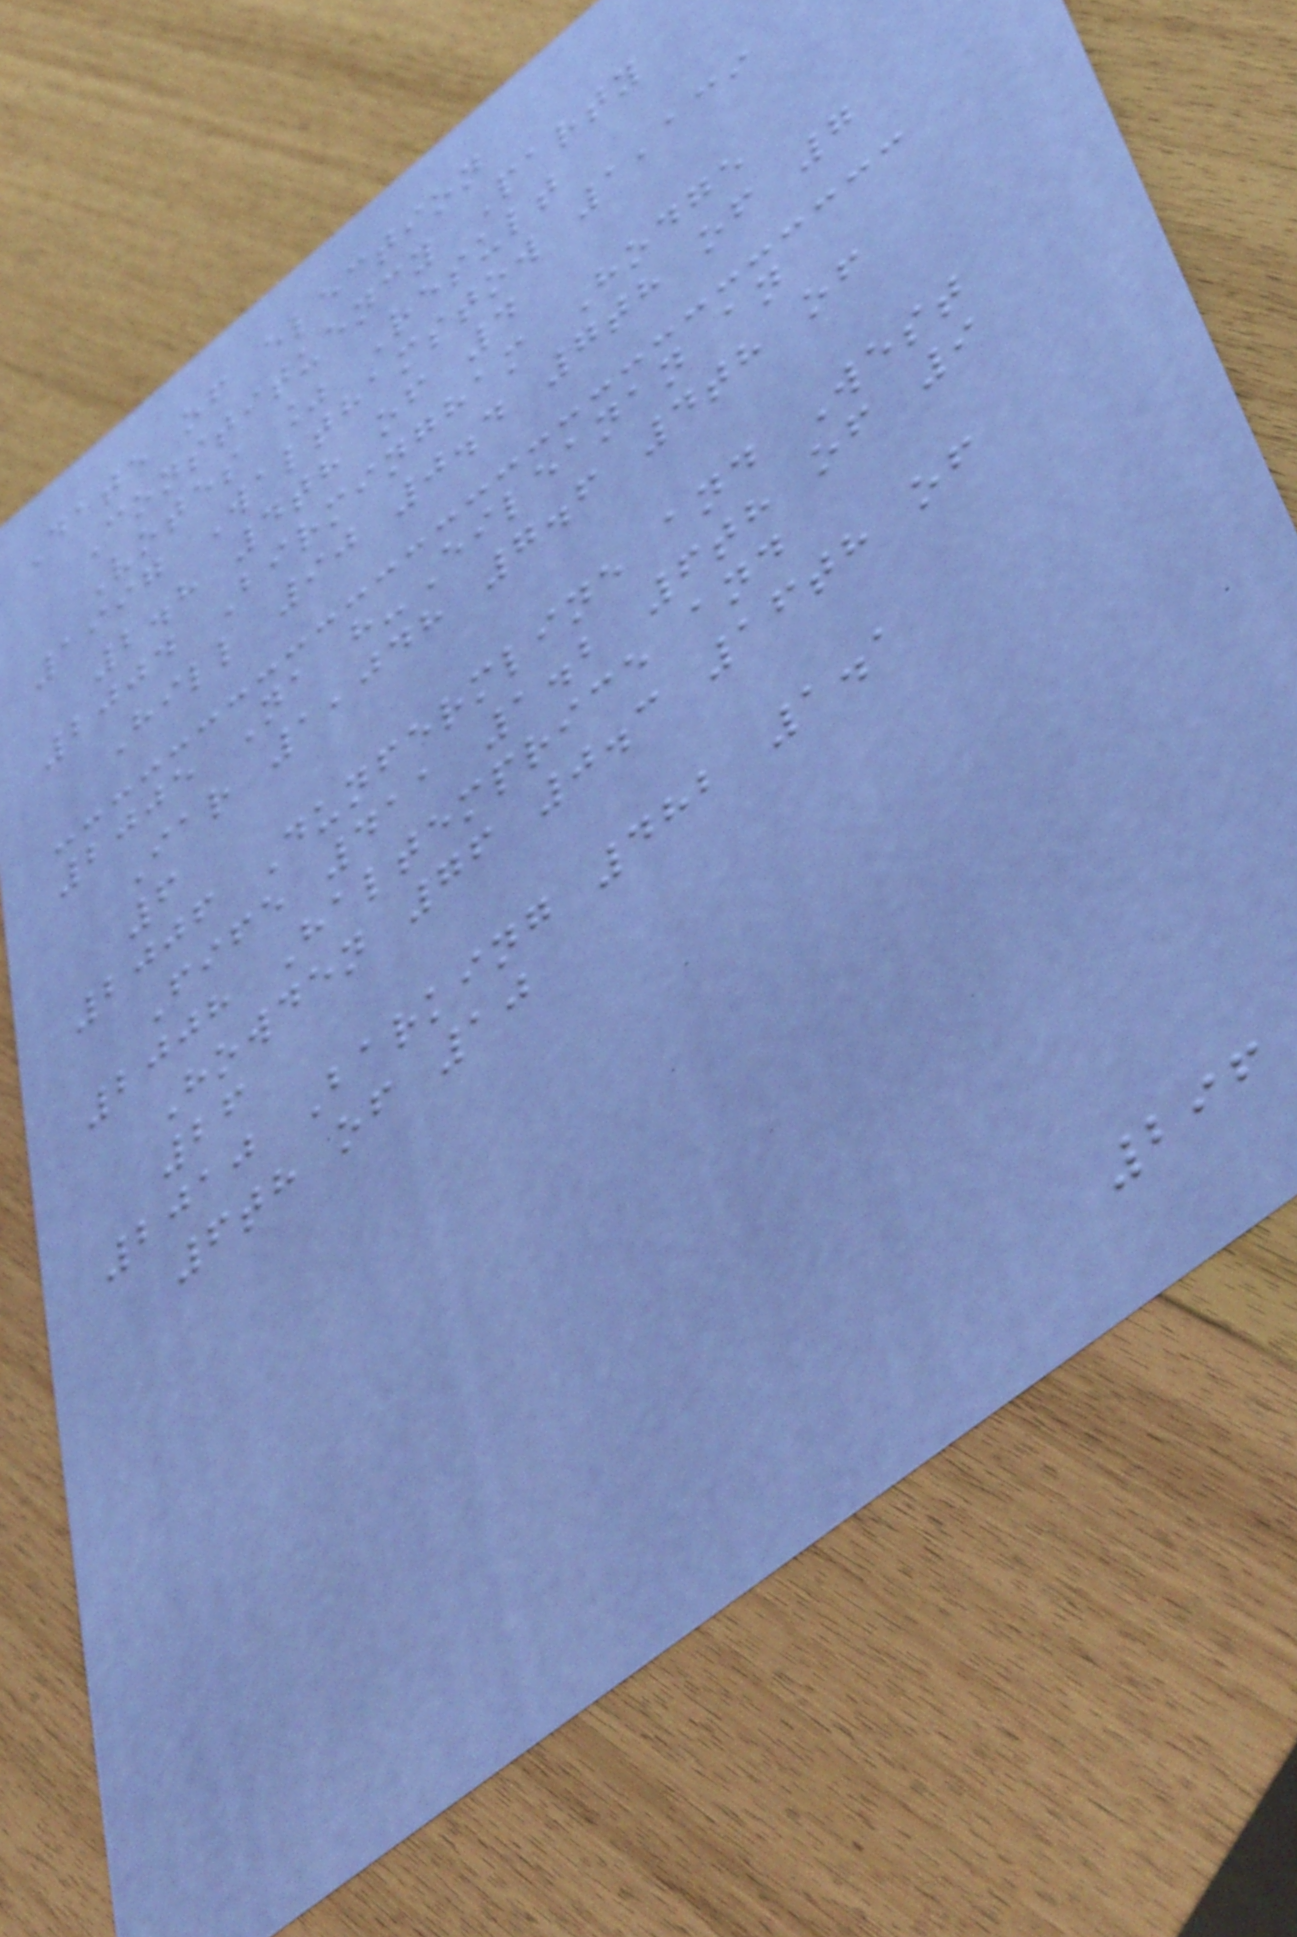Date of election
Constituency Party
Votes % Result
1997 Walthamstow 1,139
2.8 4th of 4
2004 Birmingham Hodge
Hill 90 0.4 7th of 7
2005 Na h-Eileanan an
Iar 1,048 7.6 4th of
6
2006 Dunfermline and West
Fife 411 1.2 6th of 9
2008 Haltemprice and
Howden 76 0.3 16th of
26
2010 Barking 482 1.1
6th of 10
296
